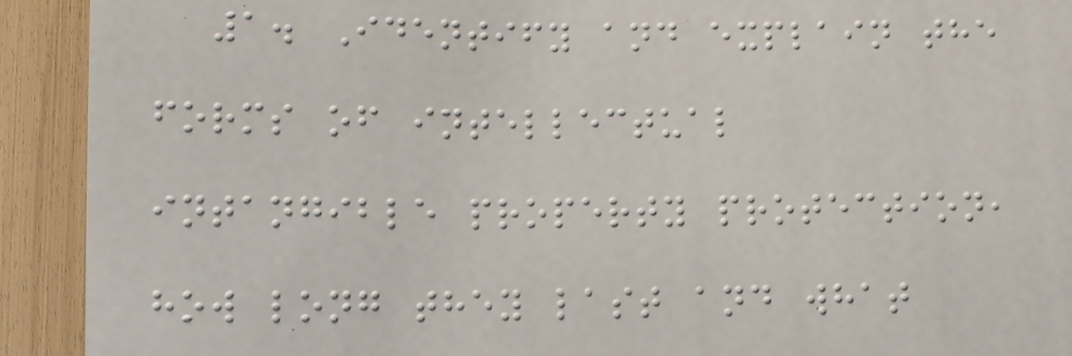1. Identify and explain the
forms of intellectual
intangible property protection,
how long they last and what
